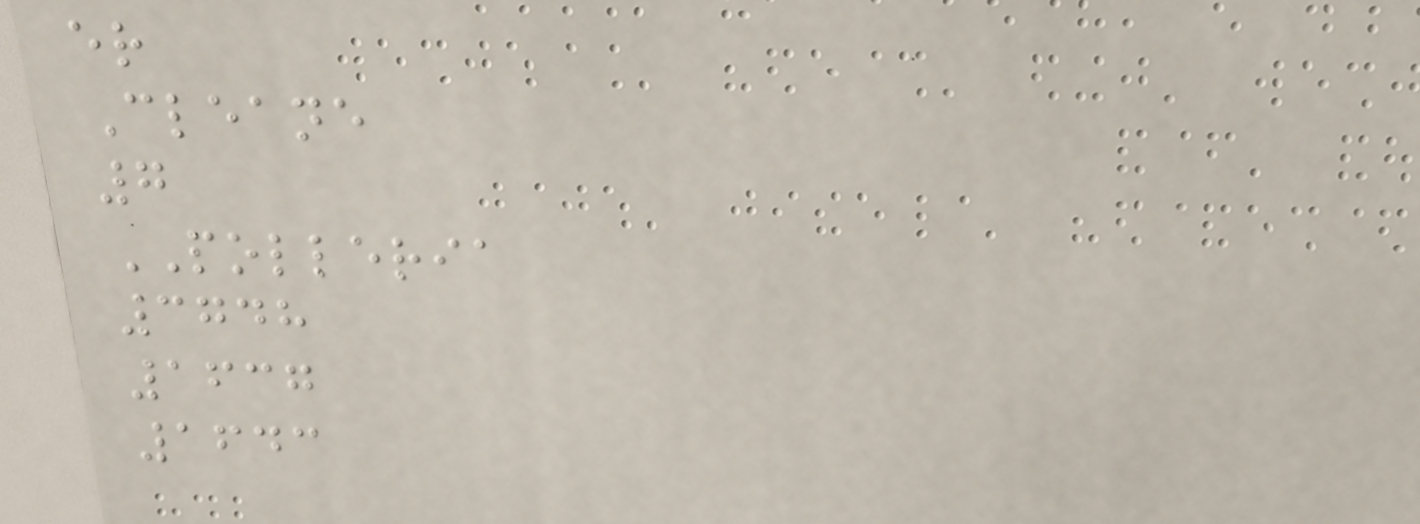er
Cleane
7
POLLERIA
3748
1637
1643
